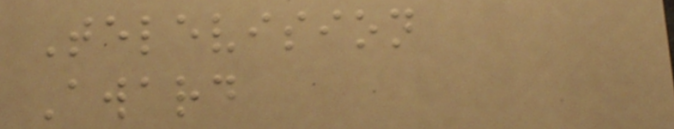Television
Award
